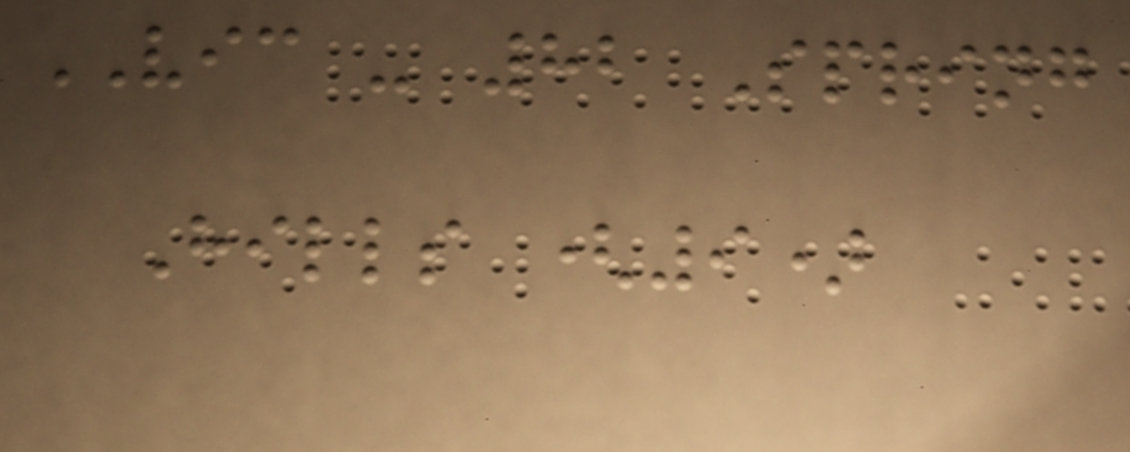VIC - 82 Spring
Hills (9)
